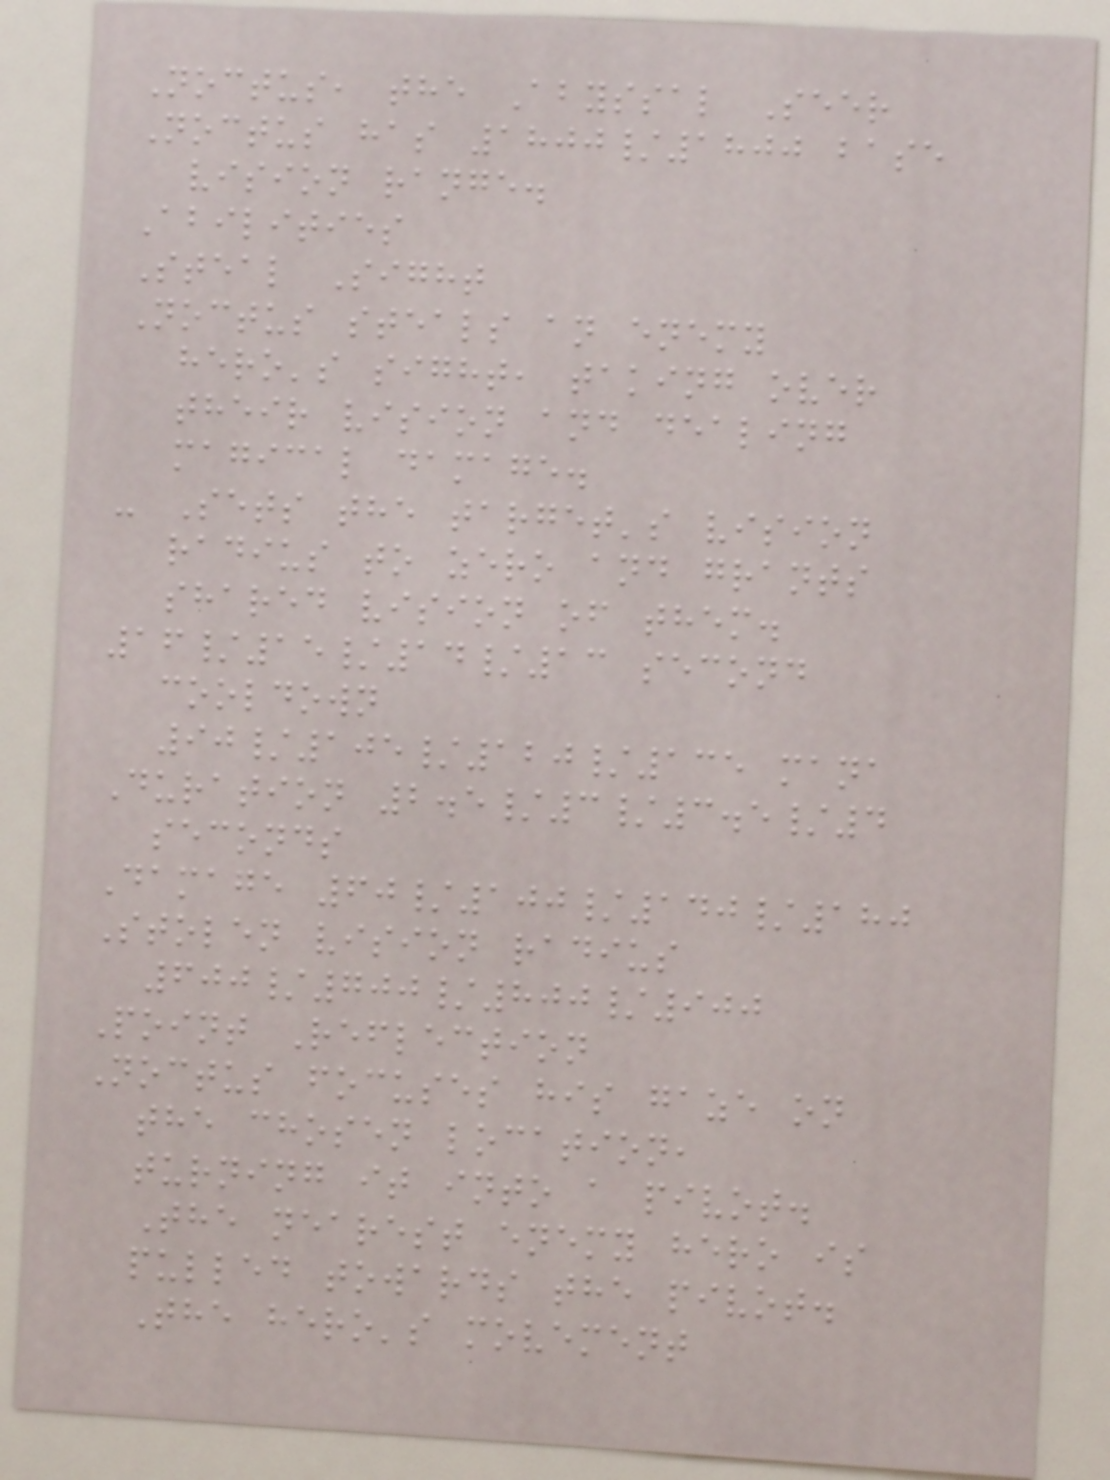Noctus, the Abyssal Seer
Noctus has 1800/1800 base
vision range.
Abilities
Steal Sight
Noctus steals an enemy
hero's sight, taking over
their vision and dealing
magical damage.
- Sets the target's vision
radius to zero and grants
shared vision of them.
16/15/14/13 second
cooldown
90/105/120/135 mana
Duration 2.5/3/3.5/4
seconds
Damage 60/100/140/180
Stolen vision radius
600/700/800/900
Point Reflection
Noctus focuses his gaze on
the chosen location,
turning it into a pivot.
The nearest enemy hero is
pulled towards the pivot.
The hero's movement
